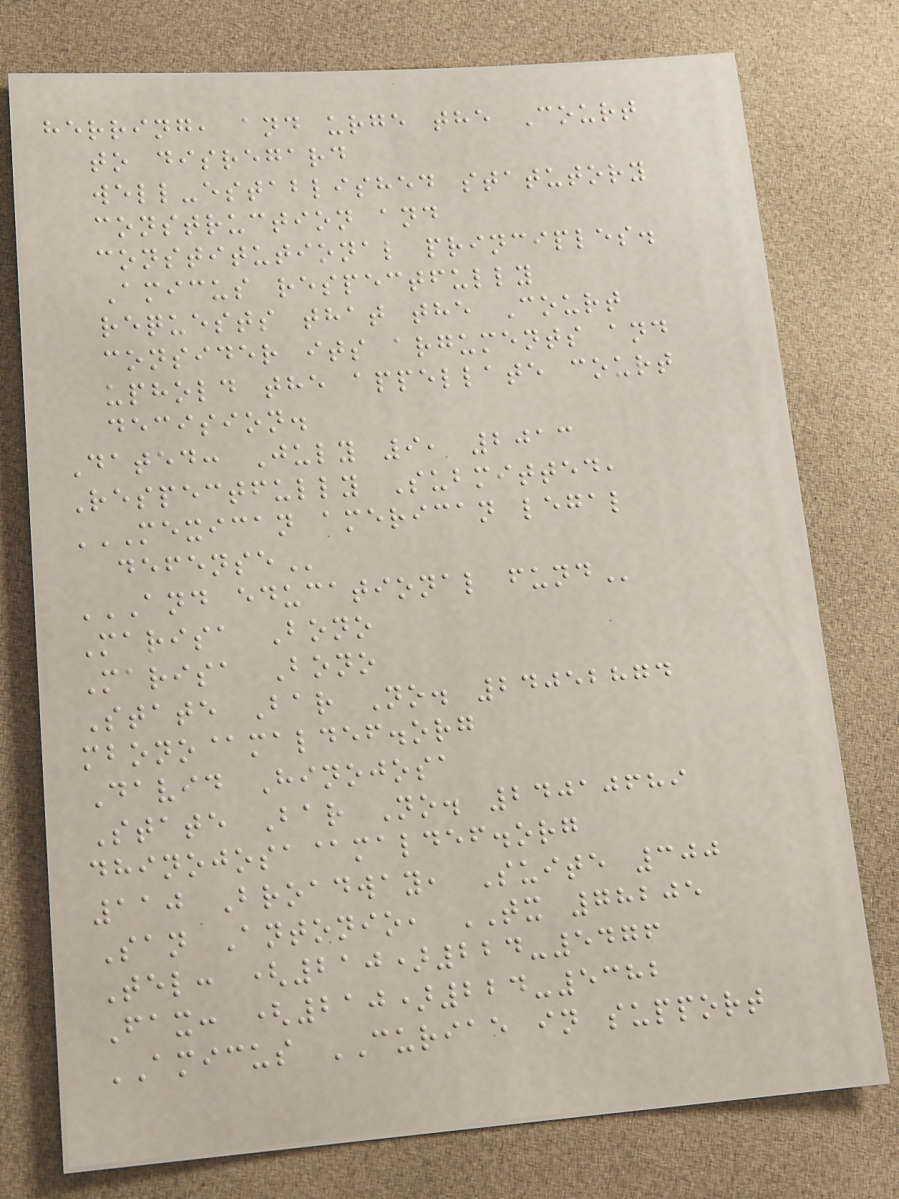herring, and urge the Court
to disregard
well-established statutory
construction and
constitutional principles.
Amicus respectfully
requests that the Court
consider its arguments and
uphold the appellate court
decision.
Dated: July 9, 2013
Respectfully Submitted,
MEXICAN AMERICAN LEGAL
DEFENSE
AND EDUCATIONAL FUND
Marisa Bono
Marisa Bono
State Bar No. 24052874
mbono@maldef.org
David Hinojosa
State Bar No. 24010689
dhinojosa@maldef.org
110 Broadway, Suite 300
San Antonio, TX 78205
Tel: (210)224-5476
Fax: (210)224-5382
AMICUS CURIAE in support
